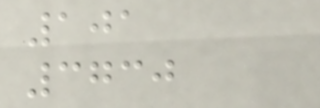101
3730
